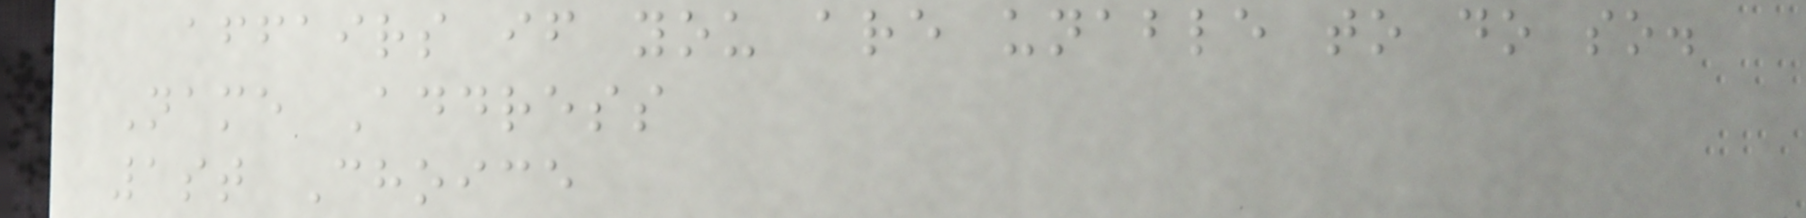affairs if you are unable to do so.
Name Address
1st Choice
